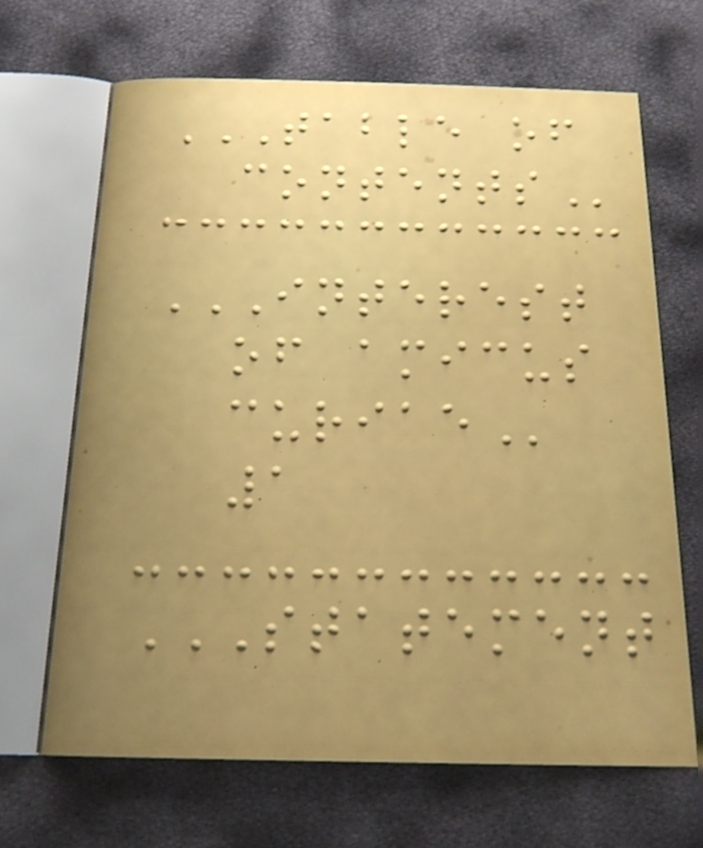TABLE OF
CONTENTS
INTEREST
OF AMICUS
CURIAE
1
STATEMENT
